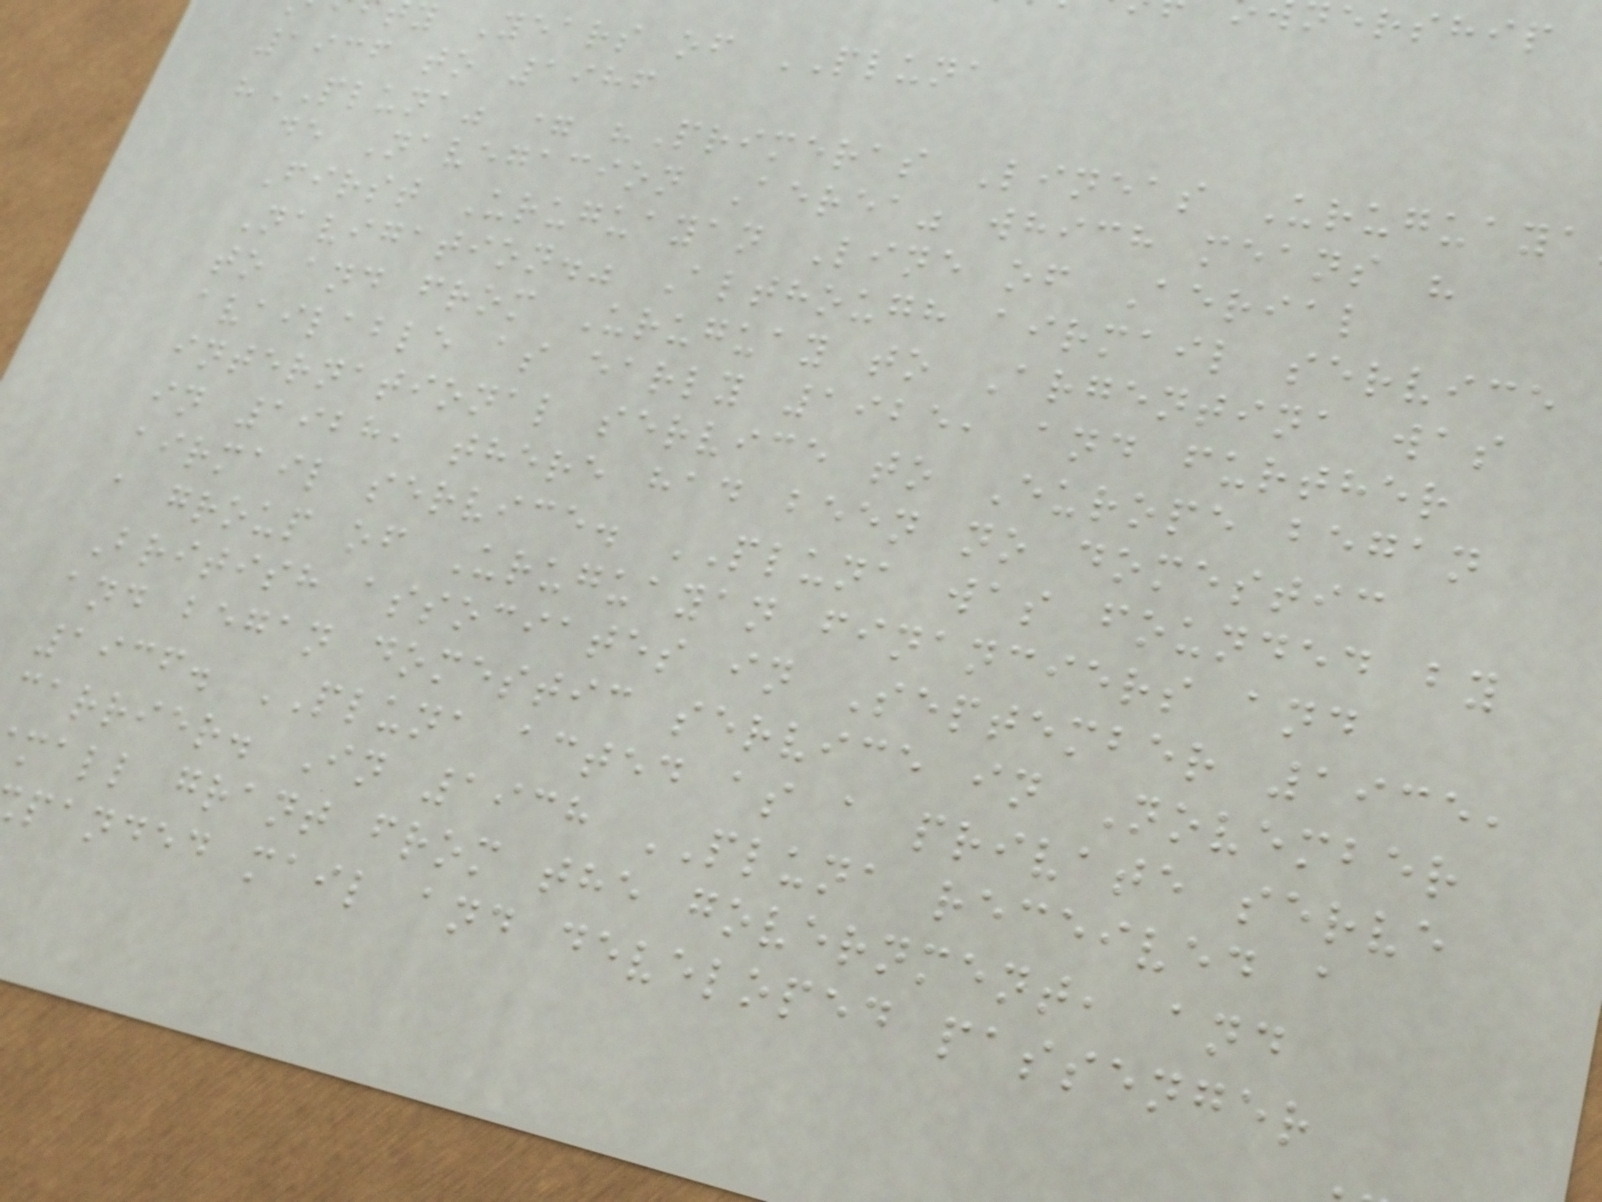y Years of PLUNA
1936 to 1986
"PLUNA" = "Primeras Lineas Uruguaya
de Navegacion Aerea" which means "
First Uruguayan Line of Aerial
Navigation." Although airmail service
to and from Uruguay to Argentina was
available as early 1925, and further
international service to Europe began
in 1928, there had been no domestic
airmail service. PLUNA was founded by
a group of Uruguayan financiers and
British associates in September 1935,
and began domestic service in November
1936. PLUNA acted as a private serve
carrier. In 1938 PLUNA received a
mall grant from the government, and
panded mail and developed passenger
